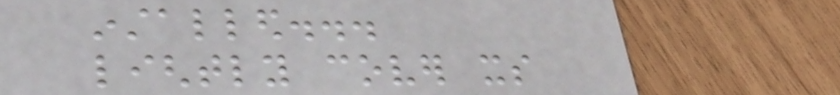installed...
lightly cover its
